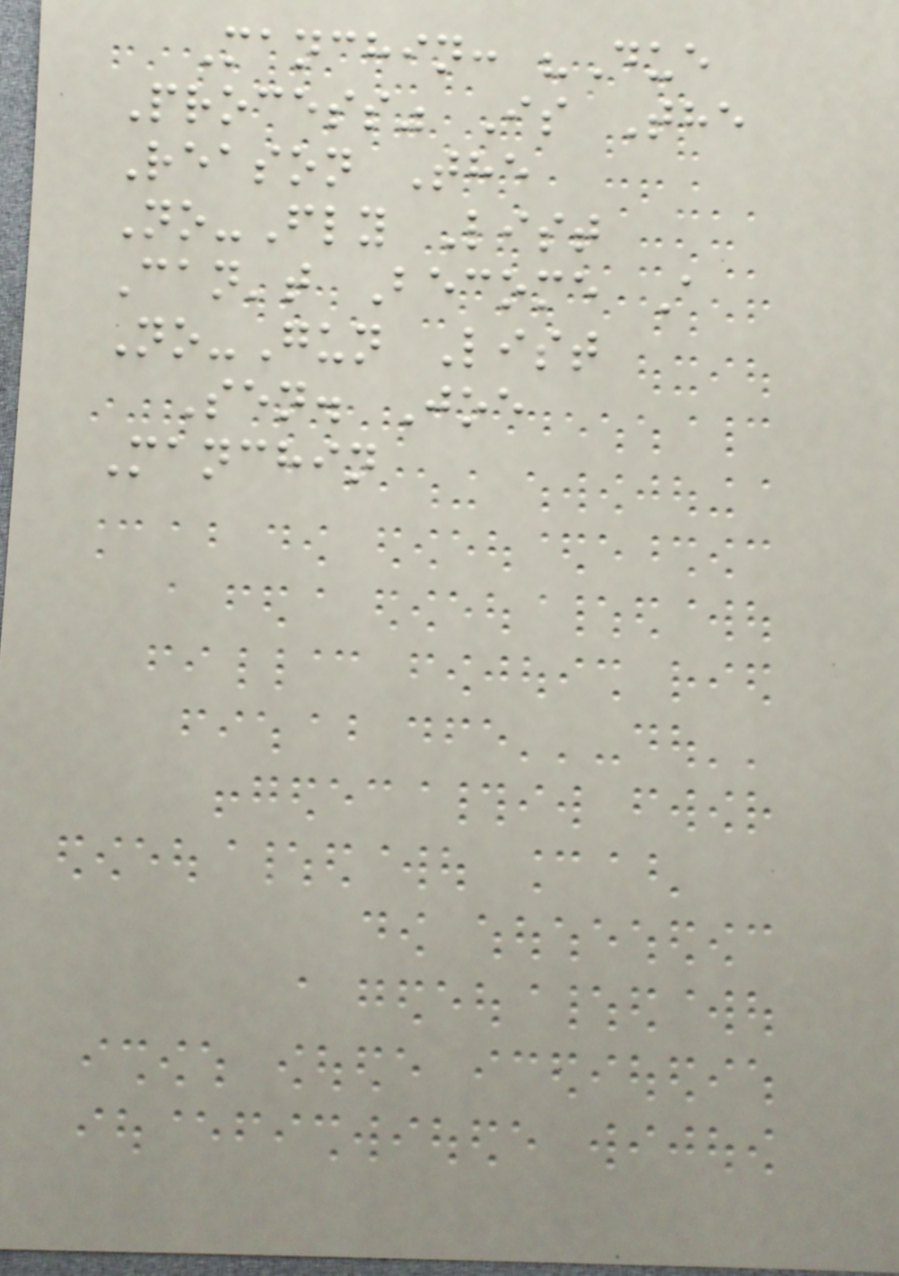Manchin: "Due
Process" Is The
Reason The
No-Fly List
Can't Become A
No-Gun List
Sen. Joe
Manchin
